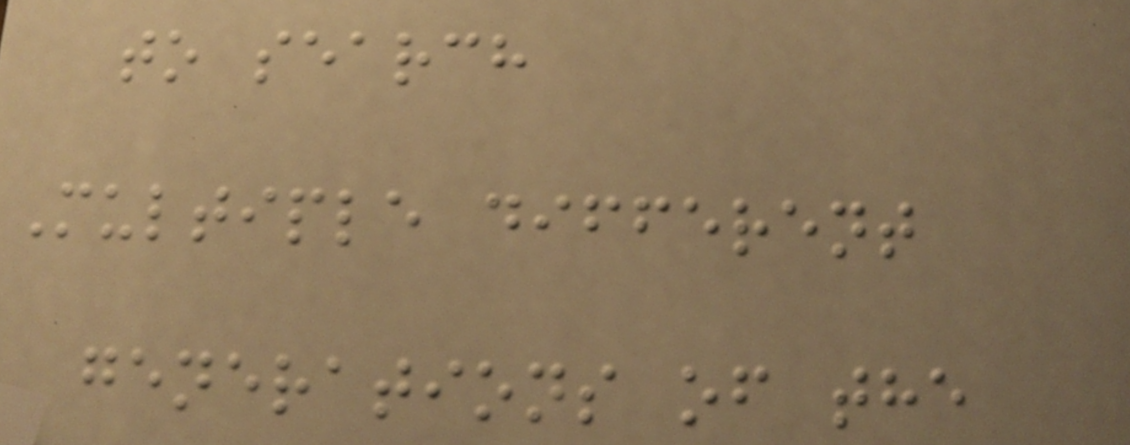to search
Multiple different
generations of the
